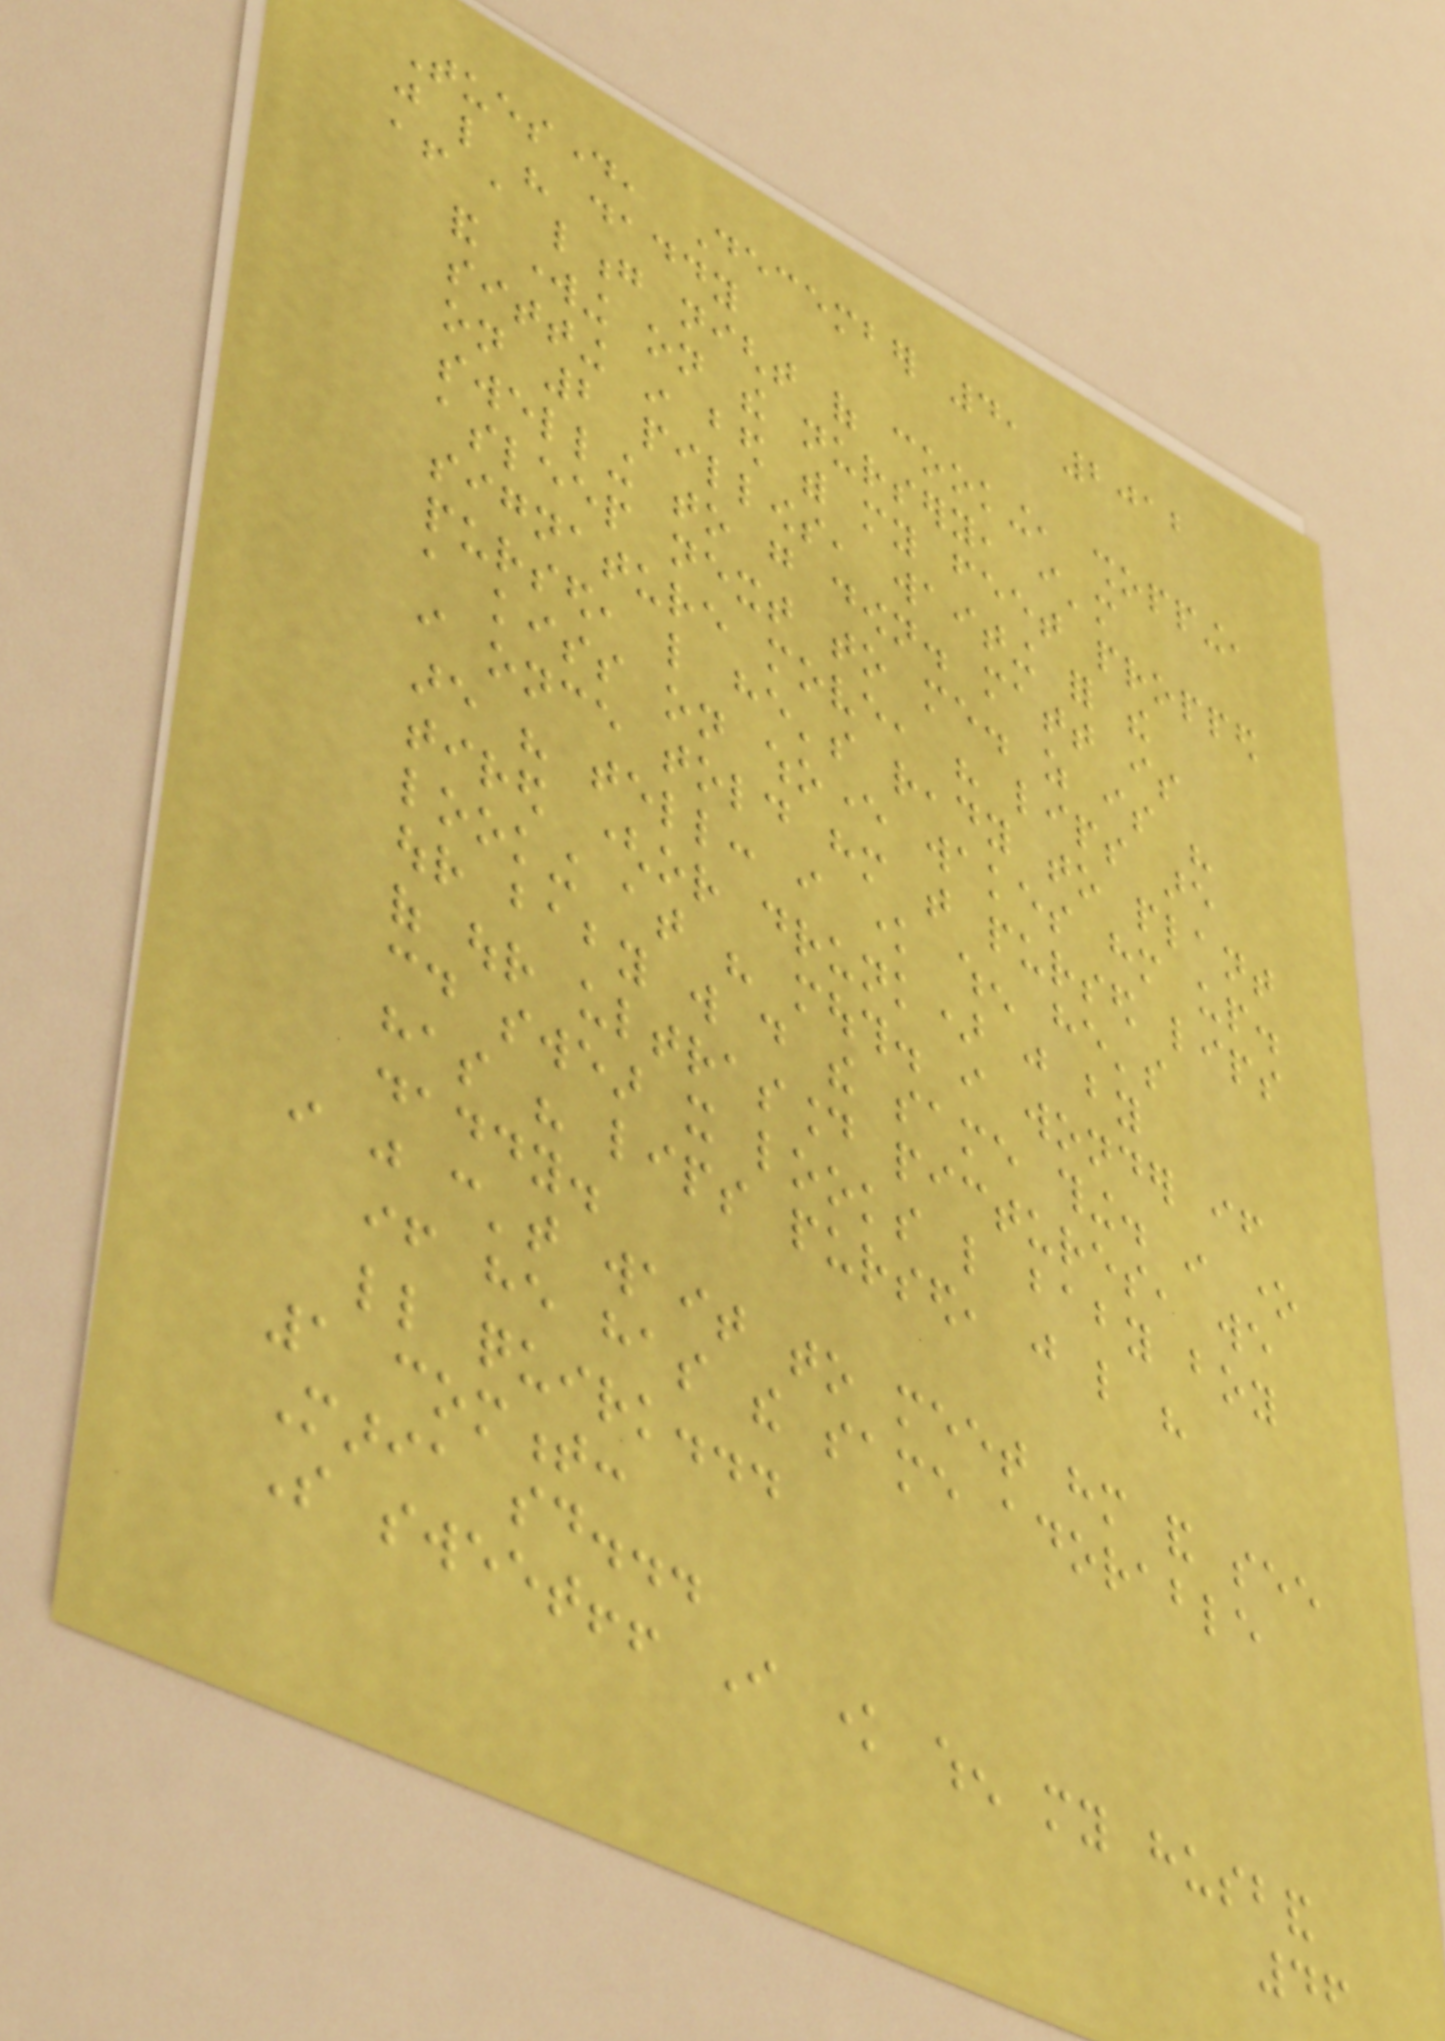Tuesday, December 4, 2012
just like his daddy
after a long night of cooking, shopping,
and working on the nursery, i'm
sitting in bed with my feet propped
on 2 pillows, waiting for the
swelling to go down. matt is
asleep next to me. as is his
signature move, his lips are
pursed, like he's ready to plant
a kiss on whoever wakes him up.
i once told him that pursed lips
are his tell: i know when he's
tired (or drunk) just by
looking at his mouth. i wonder if
our baby will do the same thing. in one
of our ultrasound pictures, we
could swear it looks like baby boy
has his lips pursed, just like his
daddy.
i just can't wait to meet him and see
if he has the same adorable
little quirk...
1 comment:
Maria said...
So sweet!! I know when my husband
46
